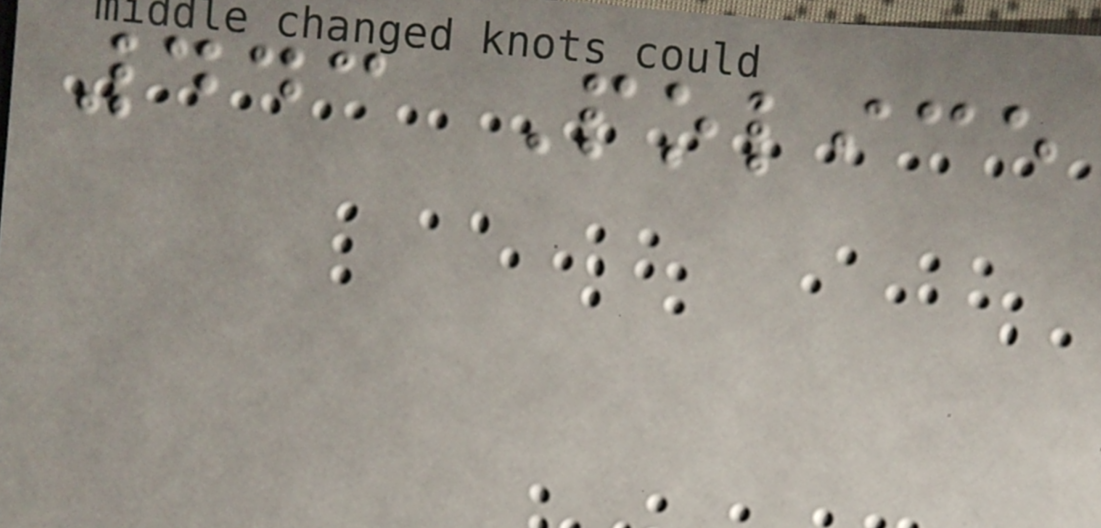443 Police
